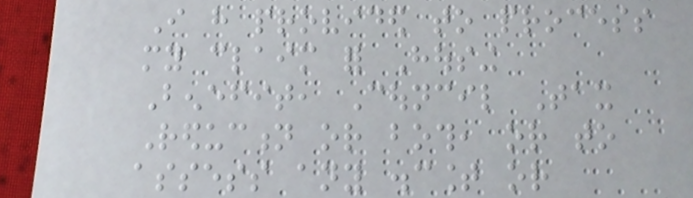I have provided to process
my claim for Housing
Benefit, Council Tax
Reduction or both, or to
assess any discount or
